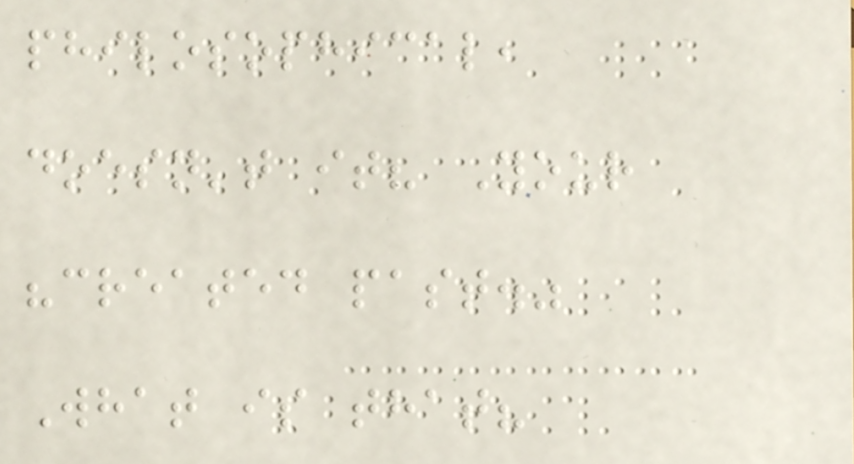philosophical,
doesn't it? Your
"created past."
What is that?
